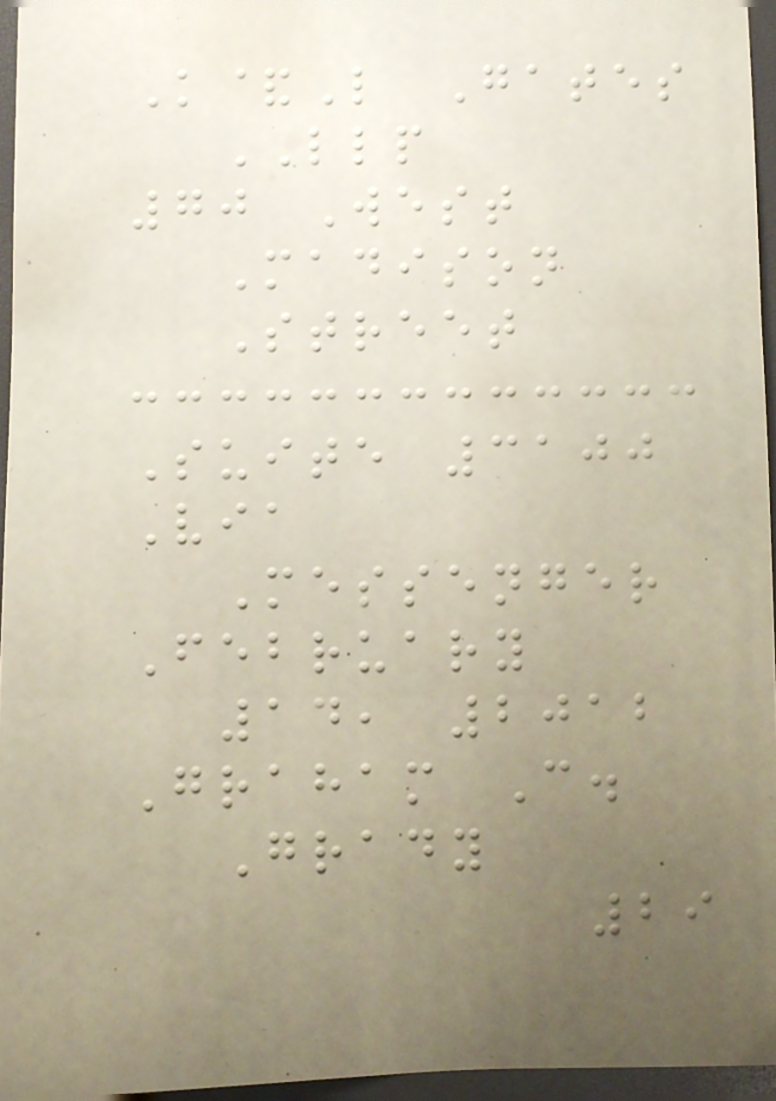K&L Gates
LLP
70 West
Madison
Street
Suite 3100
Via
Messenger
February
14, 2012
Graham C.
Grady
29
